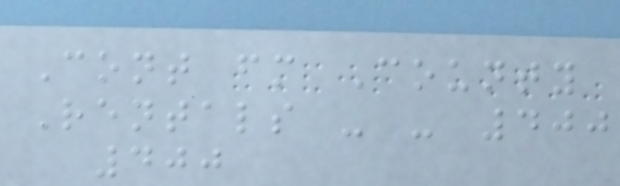Cont fm County
Rentals - - 400
400
